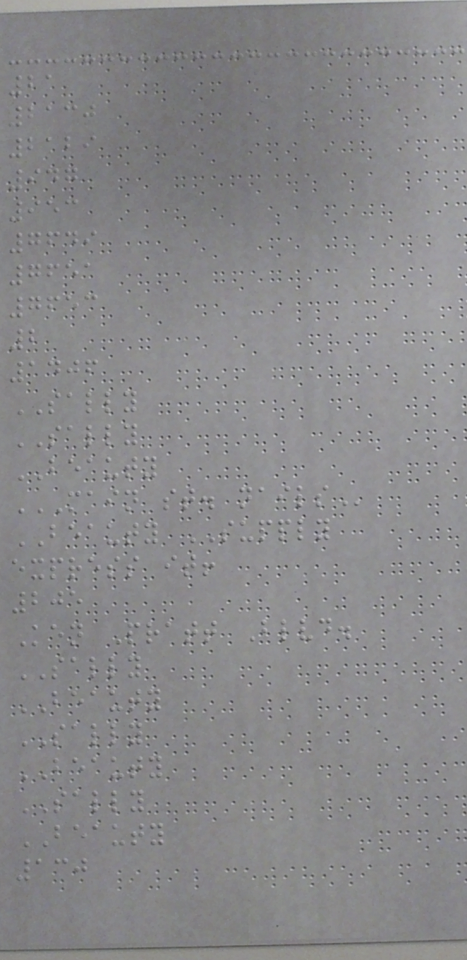21
2130
2129
947
953
7649
7651
7653
2
1406
SALLY
SALLY
BEAUTY
MAIN ST. NAILS
BEAUTY SUPPLY
express it!
205
Ken Pratt Blvd.
SALLY
BEAUTY
SALLY
BEAUTY
SALLY
BEAUTY
130
